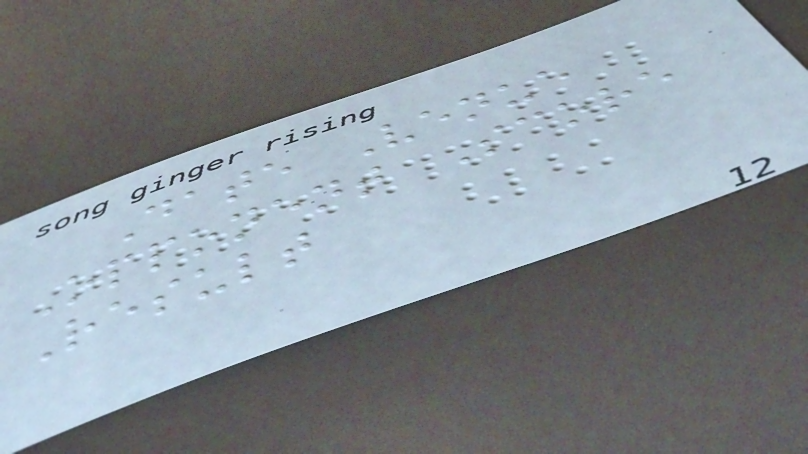Date Venue
Opponent Score
Result
